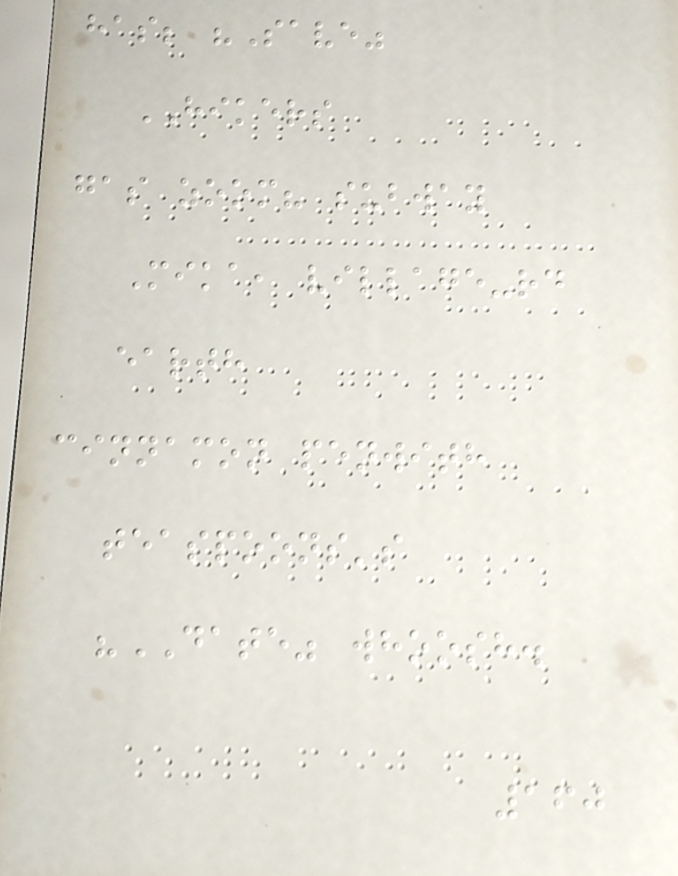has; "Save"
HIKERS
gas zoom? subway
Mika, village-rd
earth
cinnamon penwith
teaspoons's
"DATE" whoosh.
160
